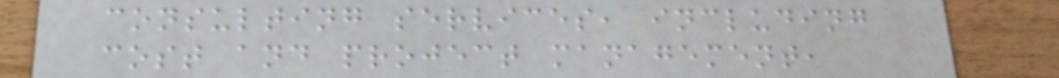consulting services, including
cost and project management,
